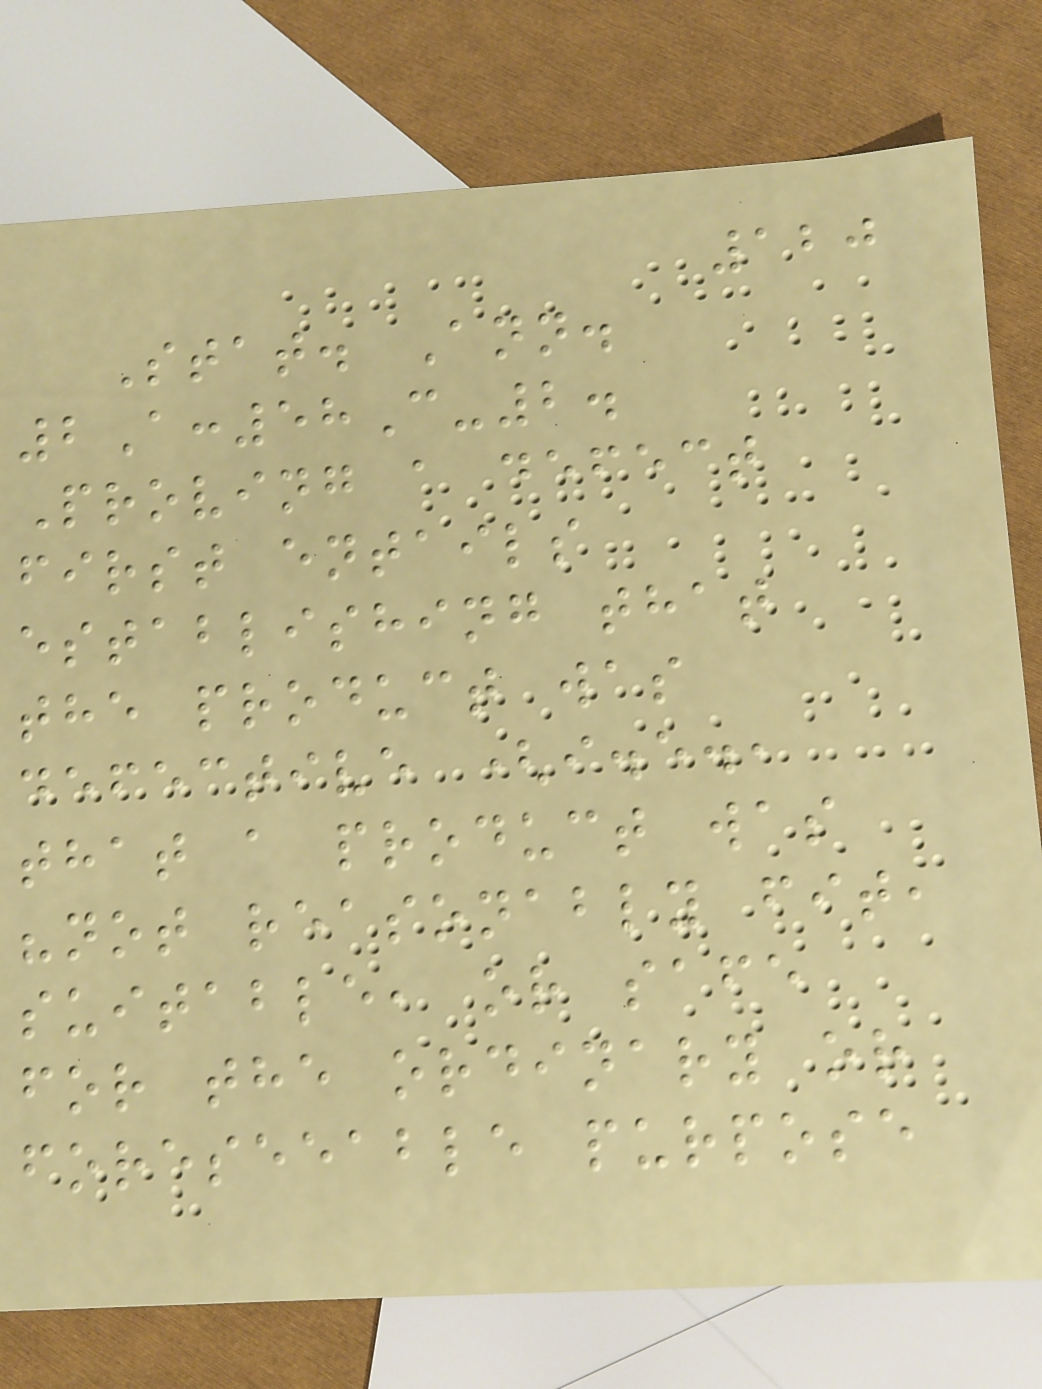120
Stat. Ann.
2A:58C-2.
Proving a defect
first entails
establishing that
the product was
defective (i.e.,
that a product was
"not reasonably fit,
suitable, or safe
for the ordinary or
foreseeable purpose
